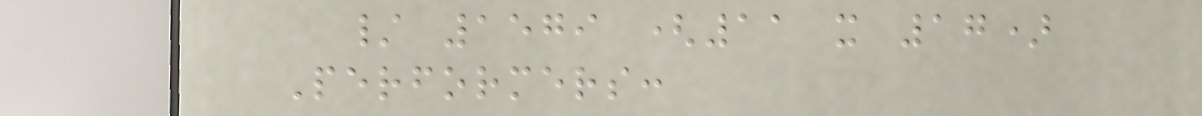/ 1579 (11 x 17)
Performers:
